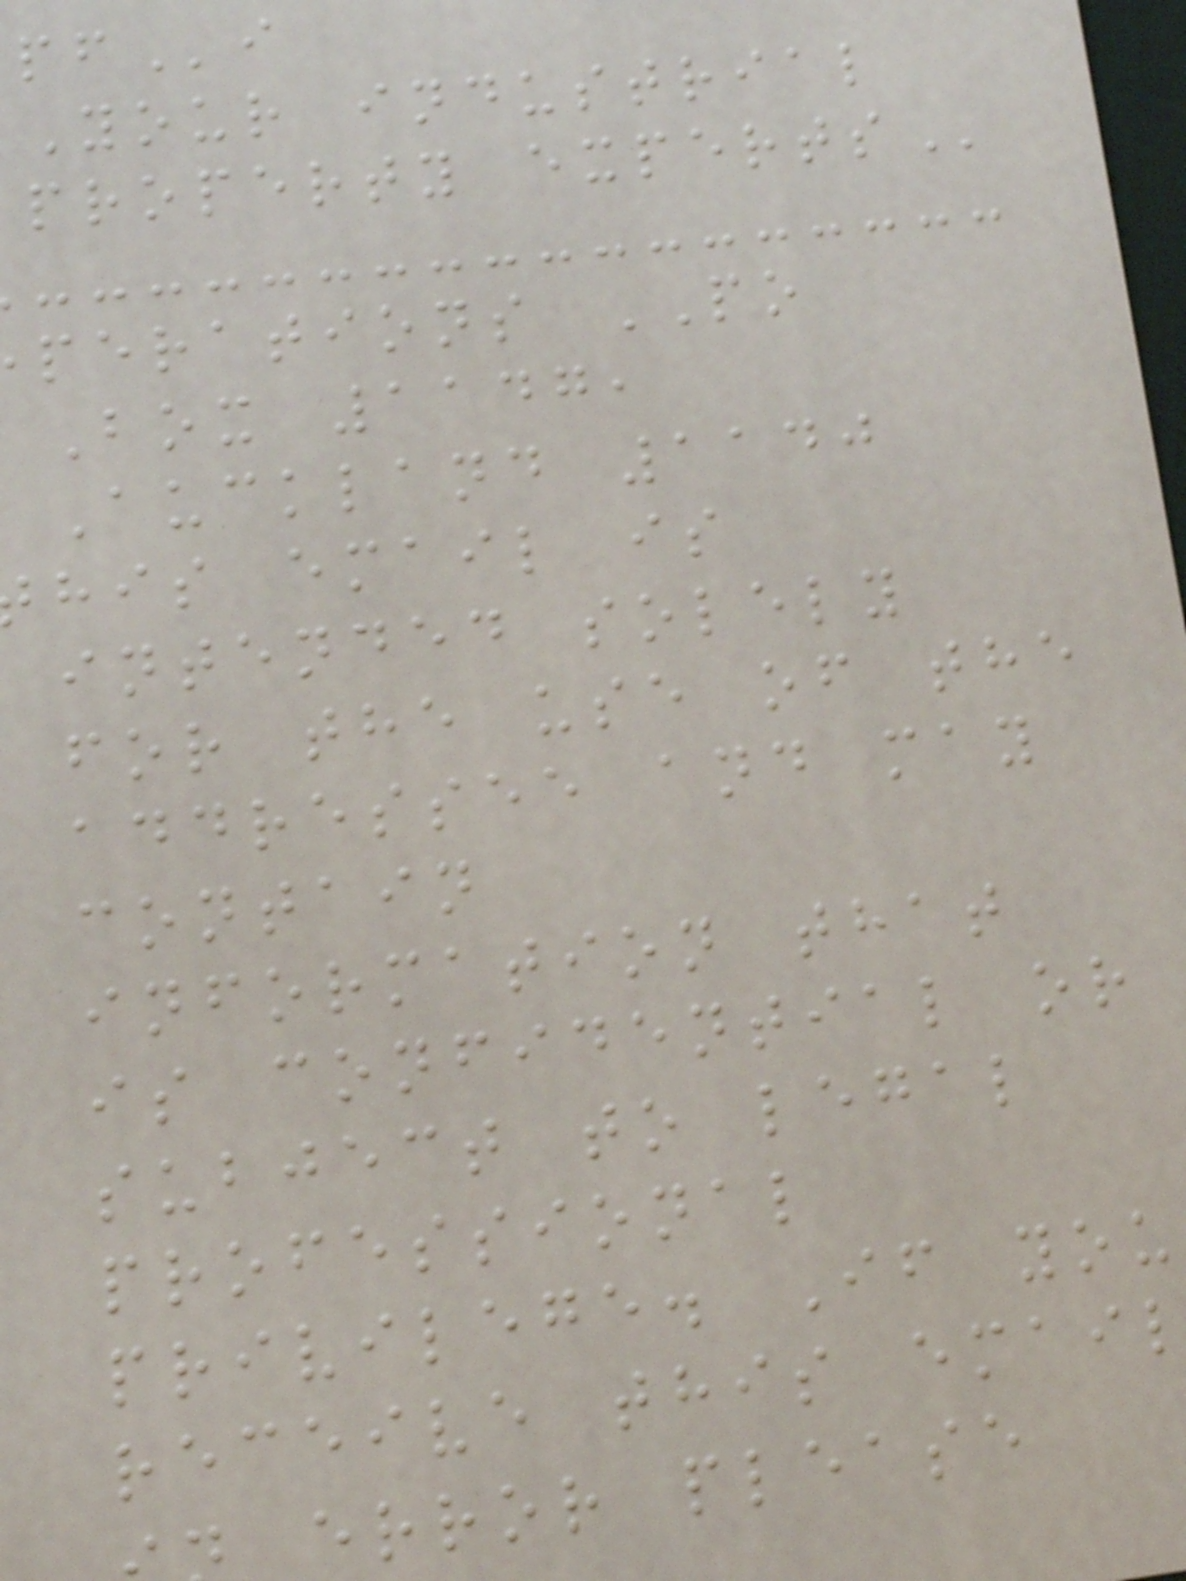your industrial
property
perations PO
Box 1147,
Auckland 1140
his email is
intended solely
for the use of the
addressee and may
contain
information that
is confidential or
subject to legal
professional
privilege. If you
receive this email
error please
